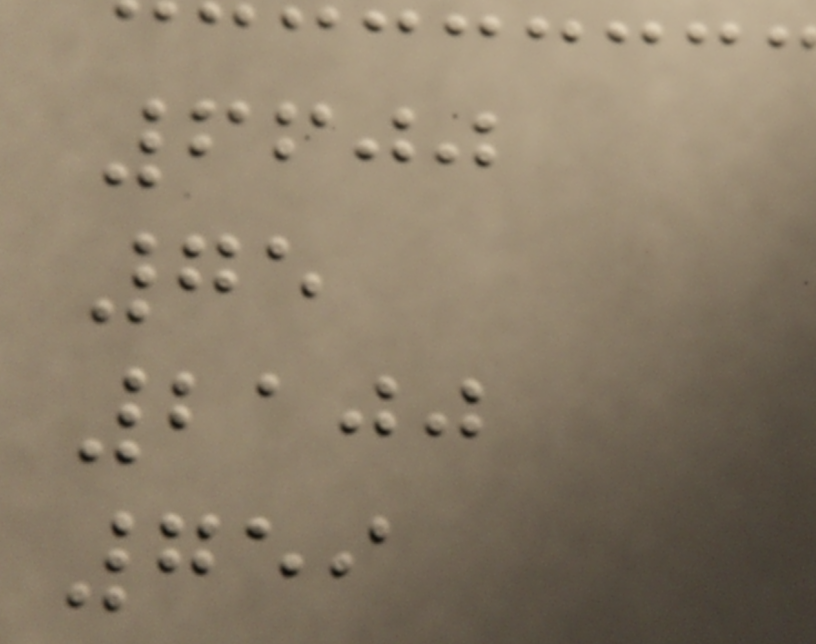6600
75
2100
759
